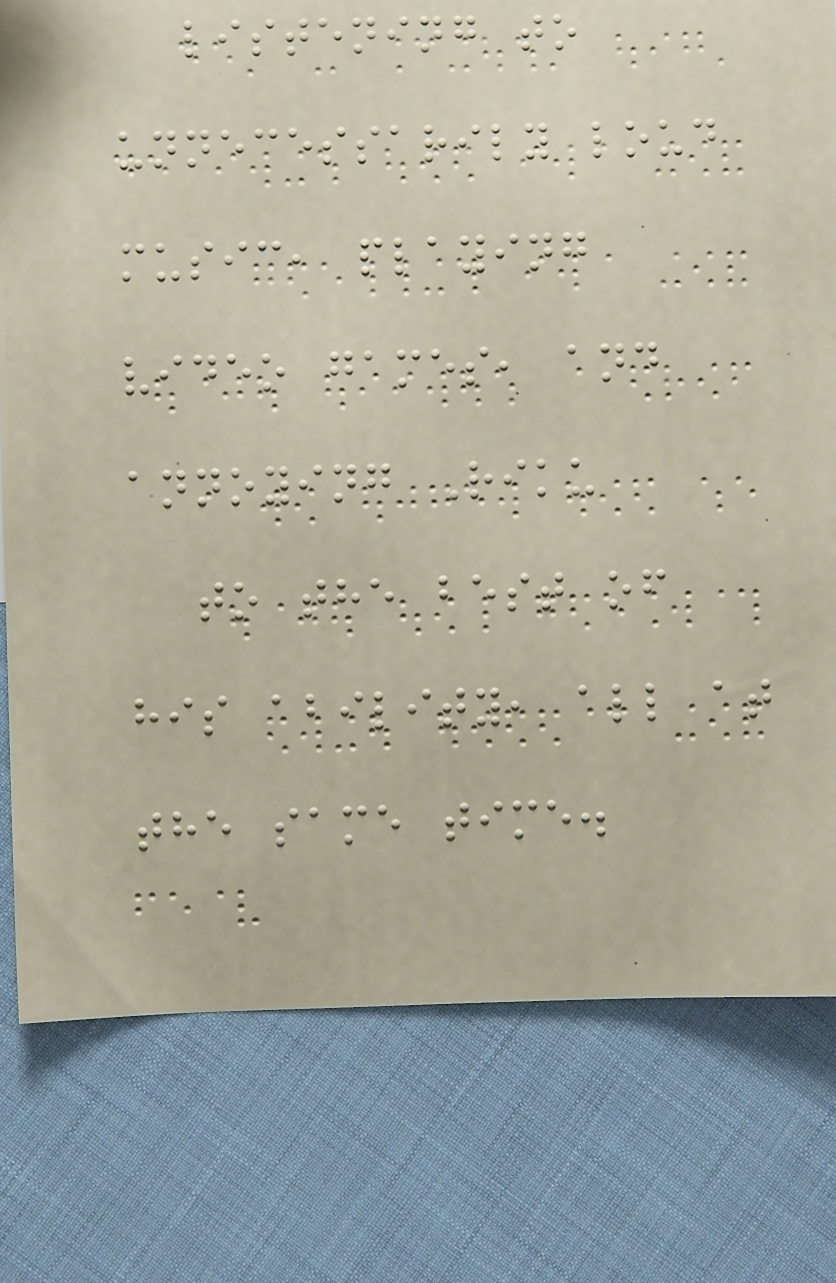listening to
unnecessarily loud
music, playing
video games, and
annoying Riku
to the best of
his ability, all at
the same time.
